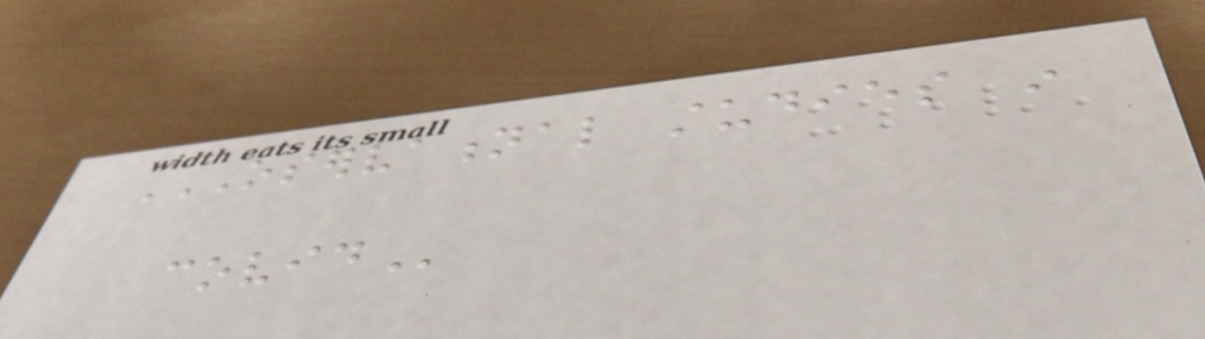OSERVATIONAL STUDIES IN
COVID
